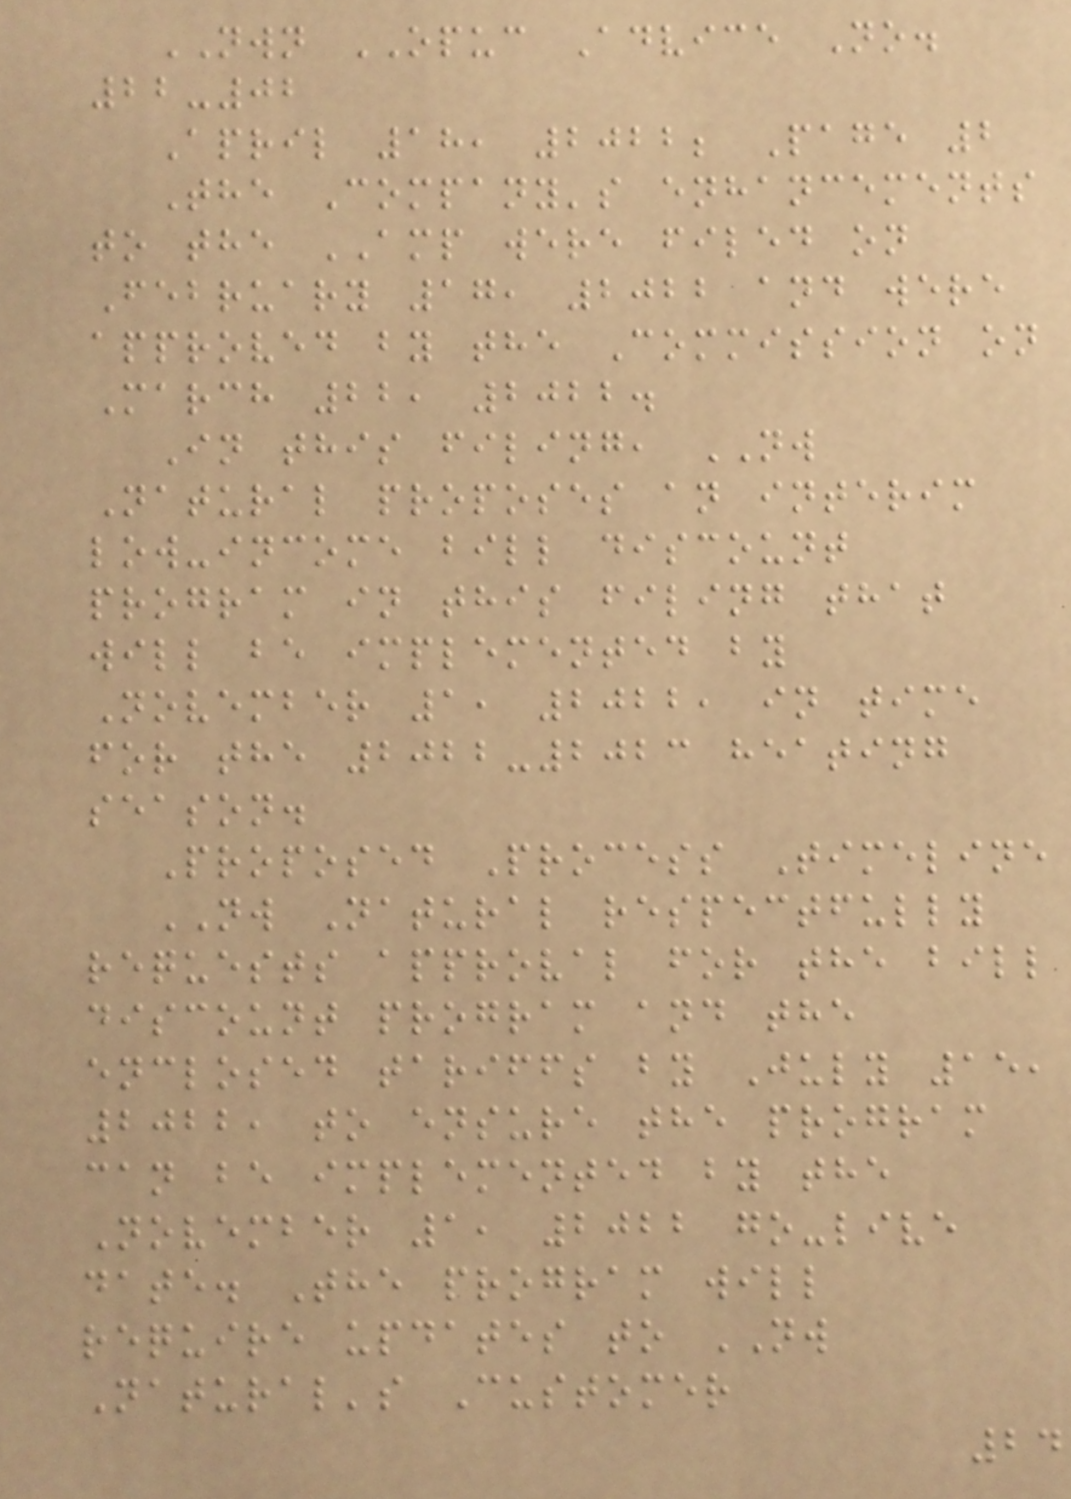NWN OPUC Advice No.
22-02
April 18, 2022; Page 2
The Company's enhancements
to the AMP were filed on
February 17, 2022 and were
approved by the Commission on
March 22, 2022.
In this filing, NW
Natural proposes an interim
low-income bill discount
program in this filing that
will be implemented by
November 1, 2022, in time
for the 2022-2023 heating
season.
Proposed Process Timeline
NW Natural respectfully
requests approval for the bill
discount program and the
enclosed tariffs by July 15,
2022, to ensure the program
can be implemented by the
November 1, 2022 go-live
date. The program will
require updates to NW
Natural's Customer
24
